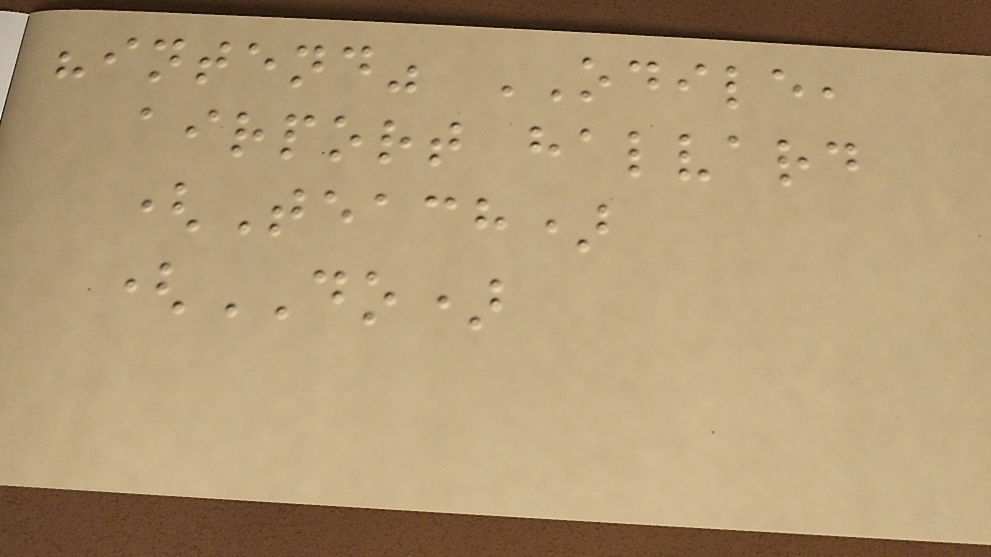"intend" ODILE,
airport halvard
(Teach)
(DO)
